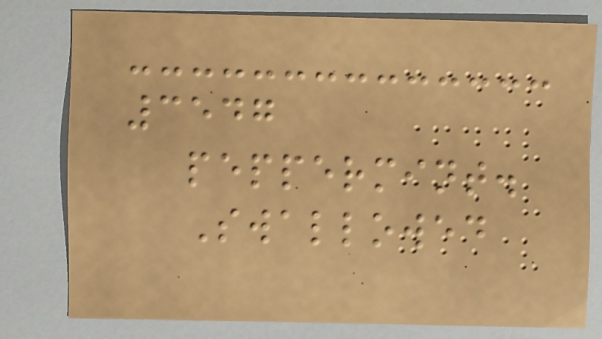3547
peppermint.
Swallowed
